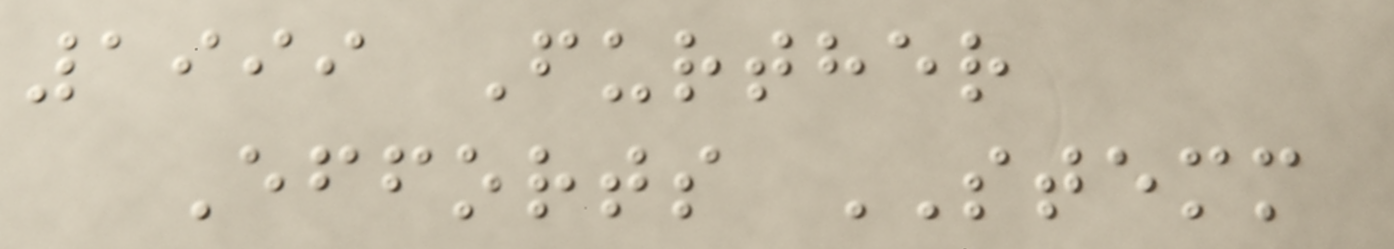1999 Further
Efforts STEMM
